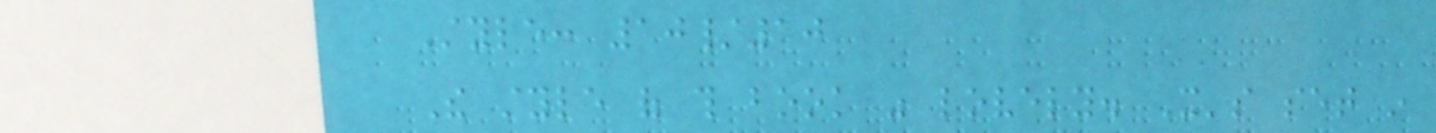Style: 10/10
The style of this book was lovely. It's set in
